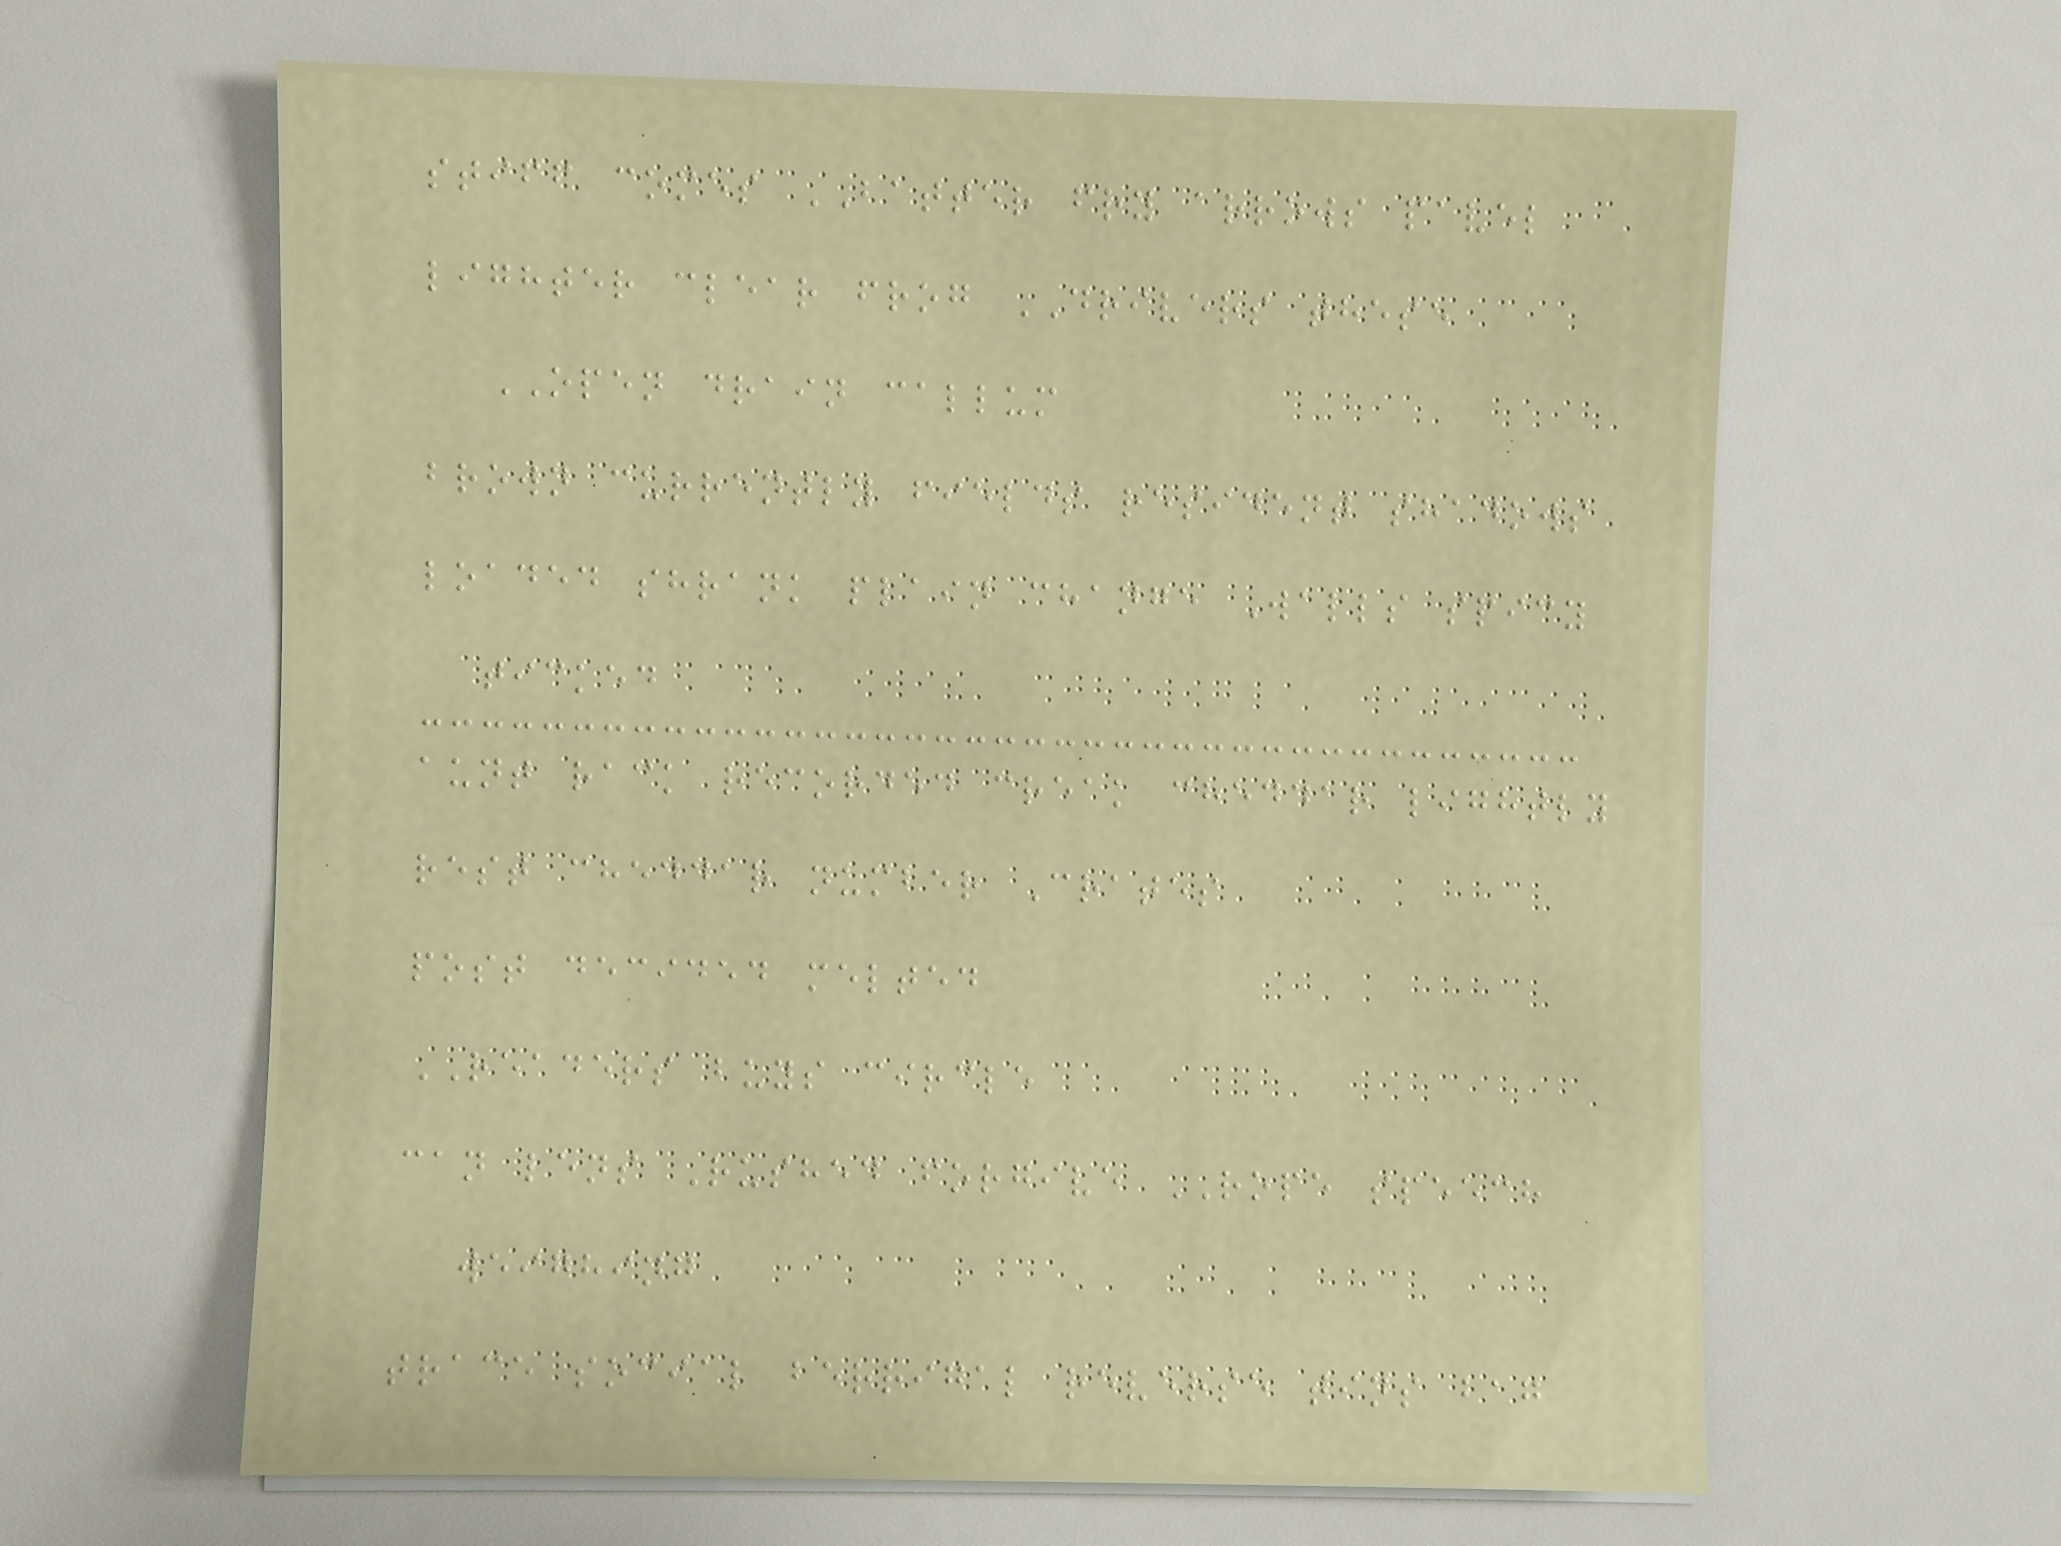stiff comes BATTER fry arrows pavel
lighter clear frog DRIVERS these
OPEN drain callum
brown currently fields resident shadows
loaded shrank plain change Walls spicy
ticked
aunt rack recorded creak cheddar lightly
rest cheddar number Crates
post decided melted
READERS buys circle
can lens Rushed forgive ROPE speech
weighing
trace social berrigal reverse tins bag
